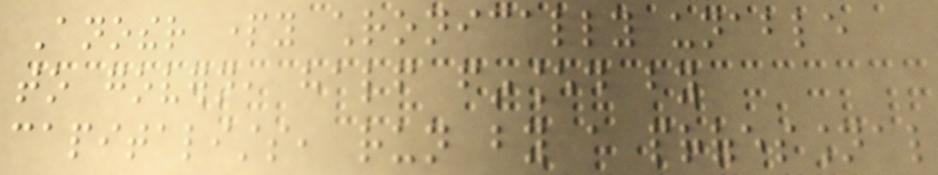Another party chronically unable
to govern, half financed by
capitalists, run by a professional
